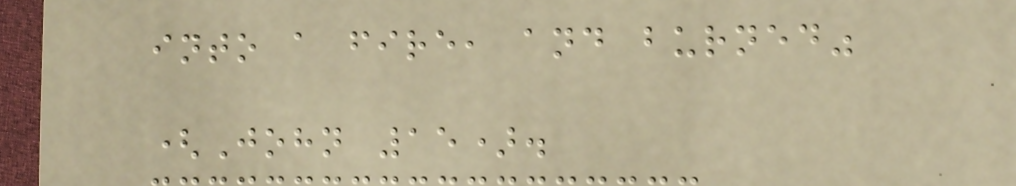into a fire, and burned"
(John 15).
